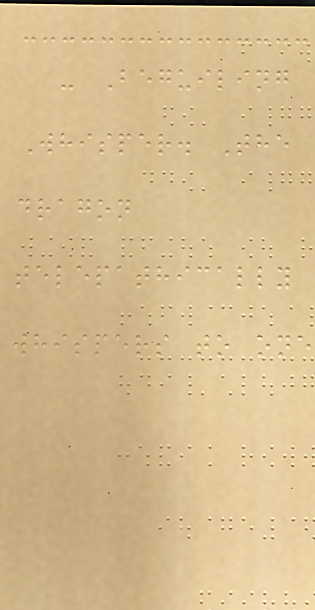- Beguiling
Whisper. The
dragon
telepathically
whispers to one
